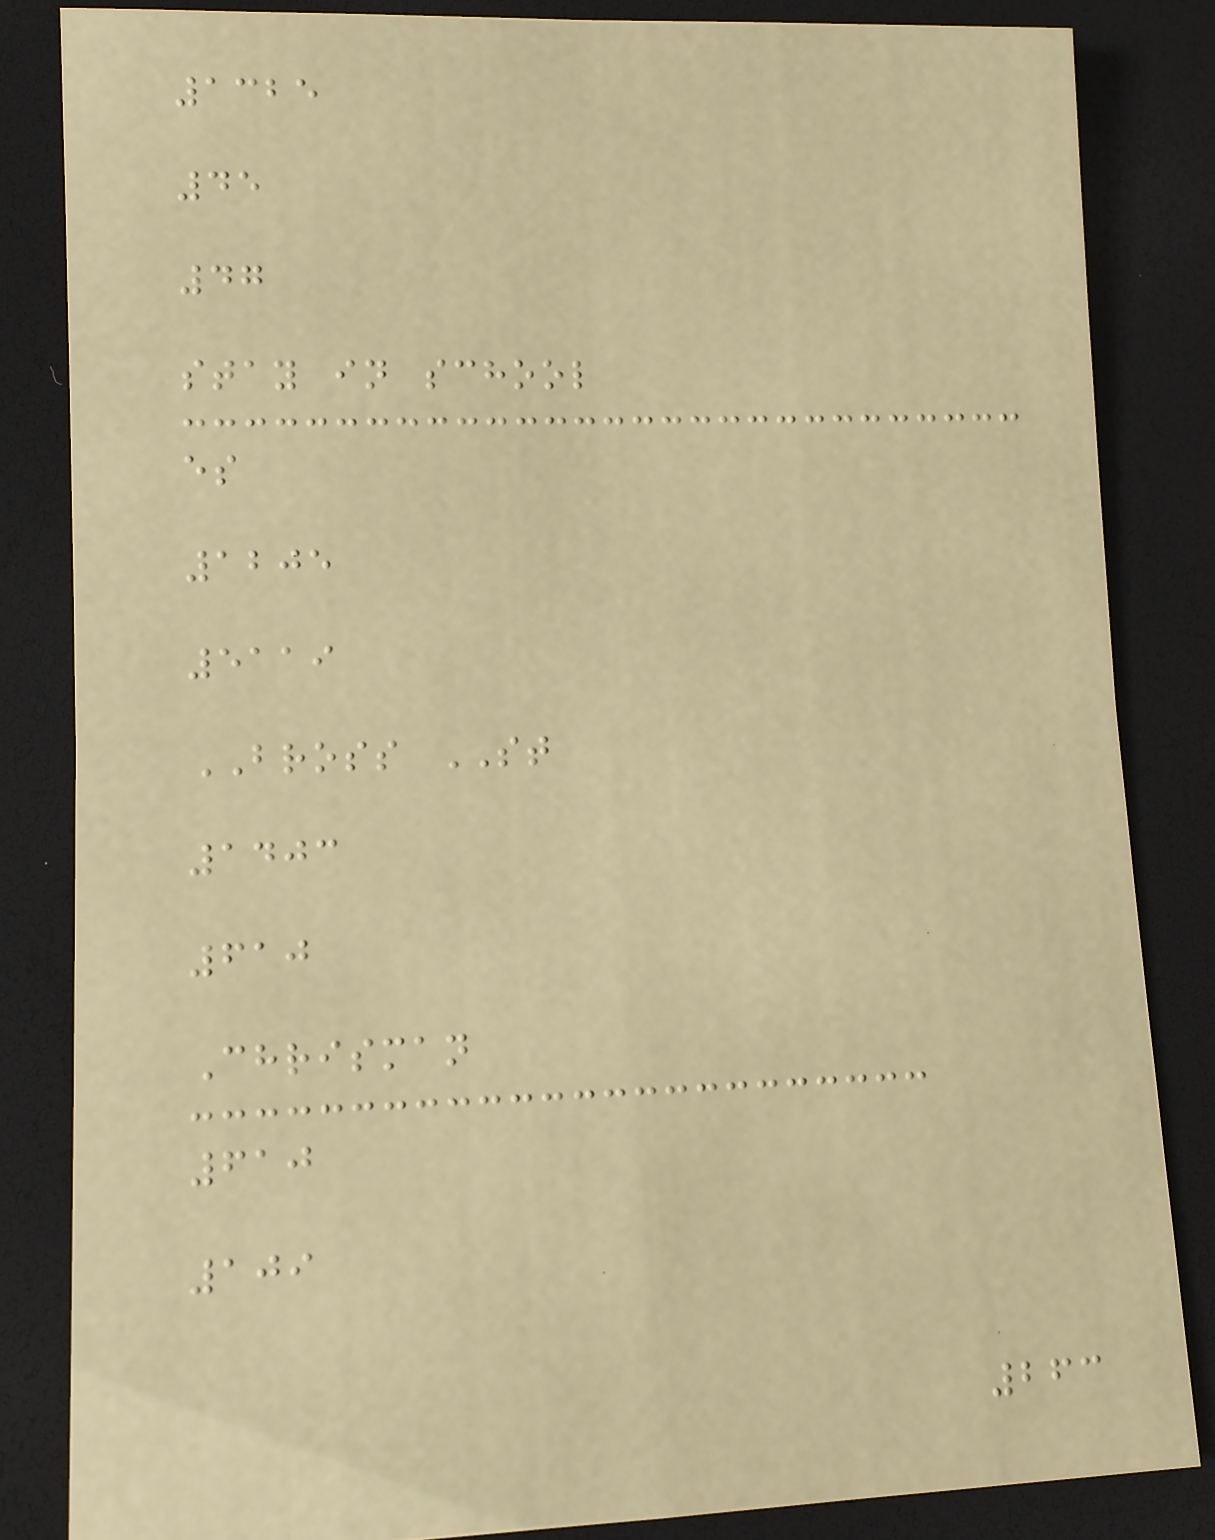1325
45
47
stay in school
es
1205
5119
BROSS ST
1403
610
Chrisman
610
109
263
